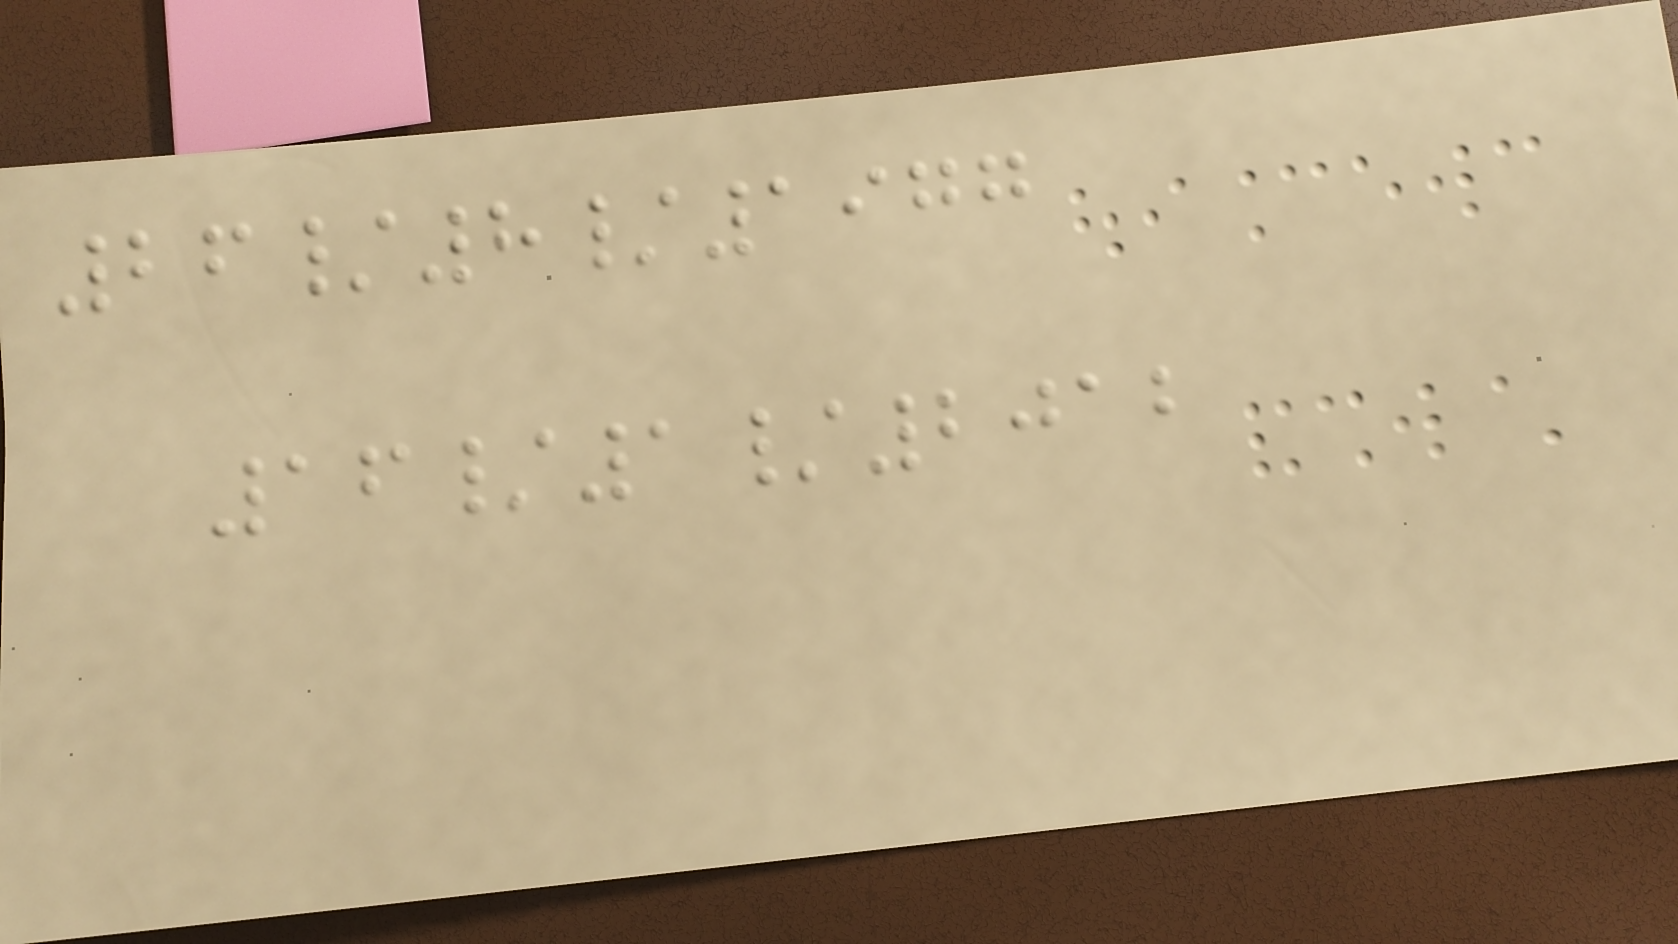26/8/1977
16/1/2012
